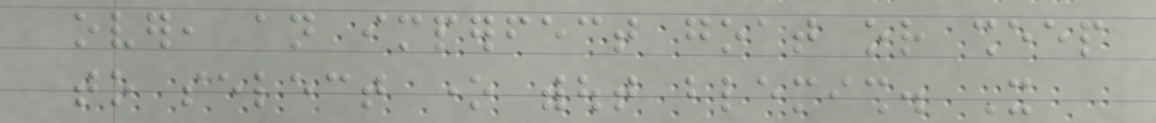over, an imperfect goat or sheep
to select one without blemish. It
